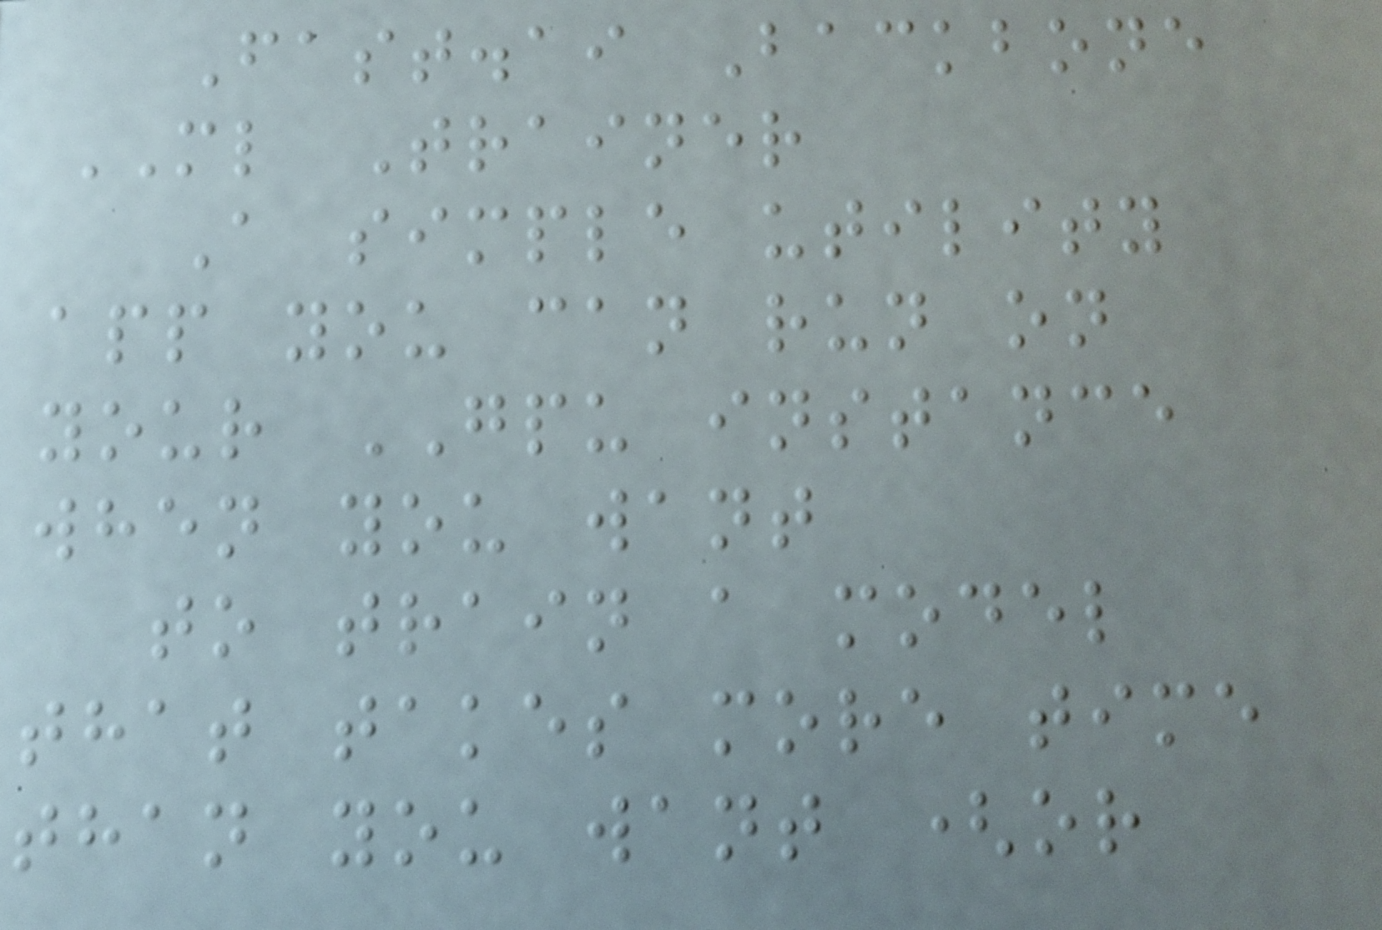Fast.ai Backbone
ML Trainer
A simple utility
app you can run on
your GPU instance
when you want
to train a model
that takes more time
than you want (or
